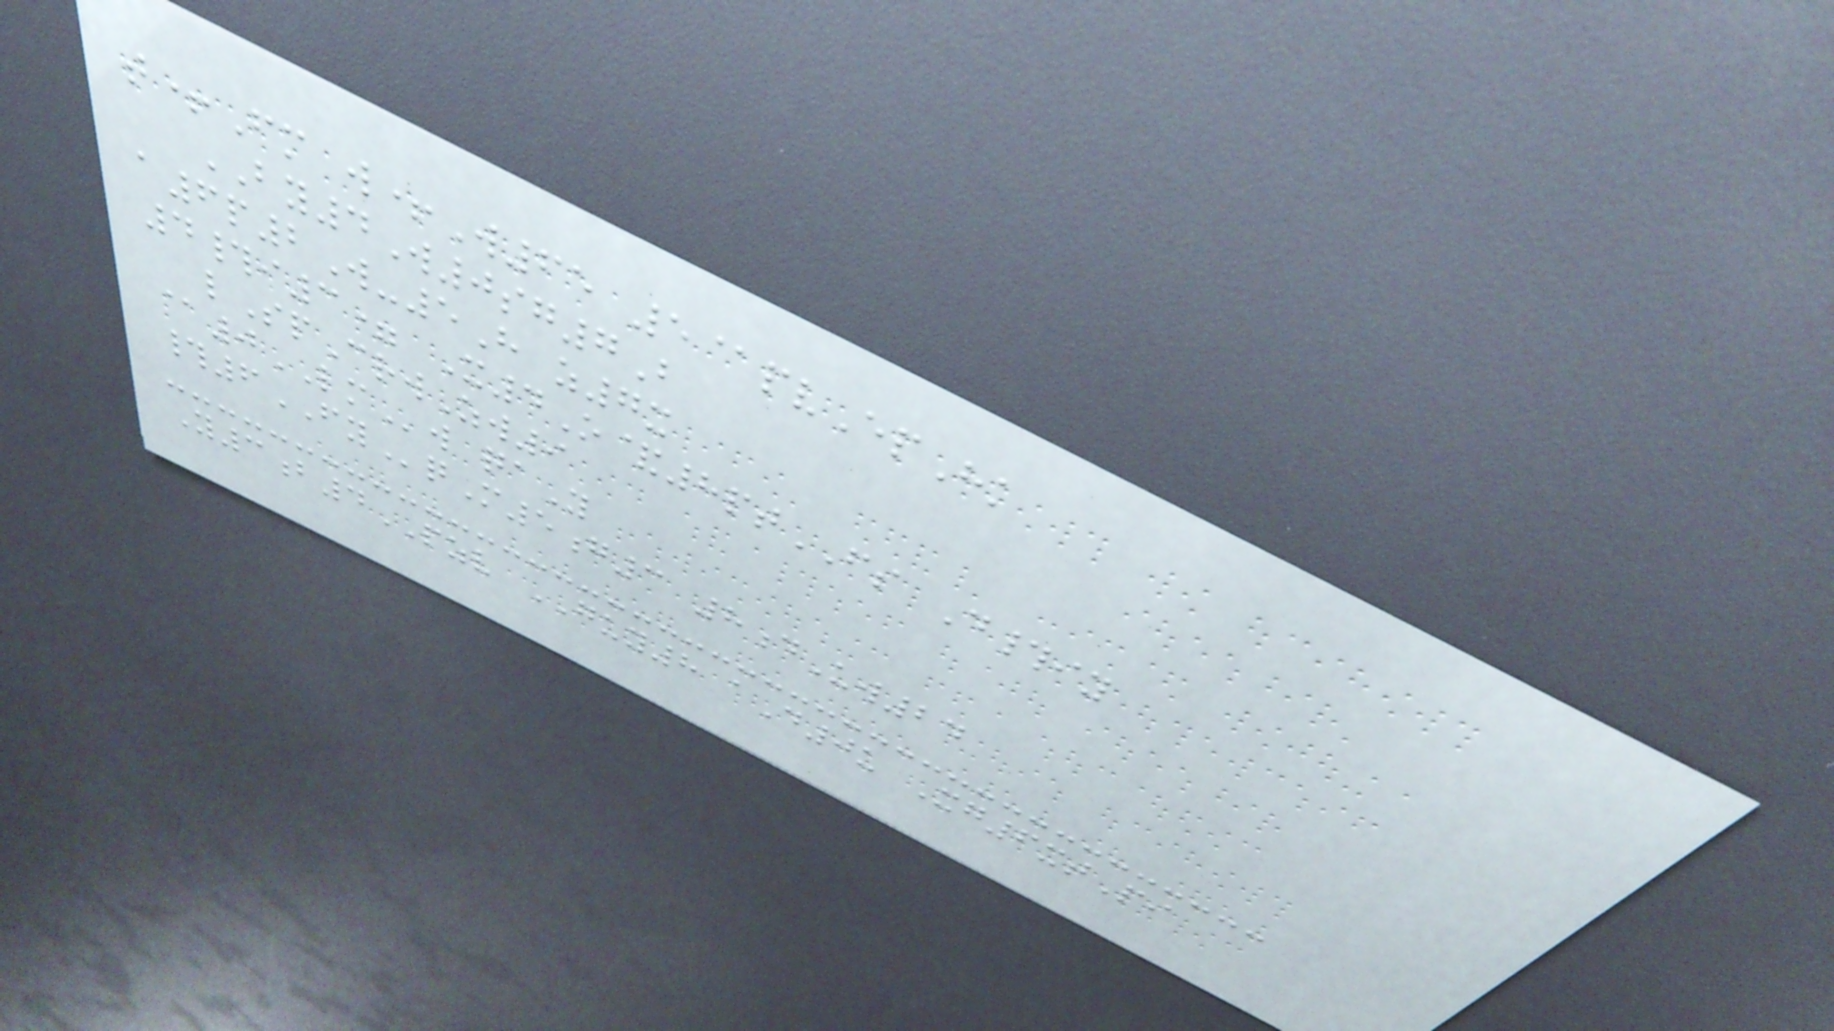t+Fm w+W65 5@pvEpHk
BY4W0sg7B
a6p2W-5H z7x
4#i3= X4O&8ptFS D#iy
lSpCrwZw9
@0LMw qaY
#6FYqM5g3 8dUw24
Y3b4PZV GUY8 aD0u Xg6xtPi
